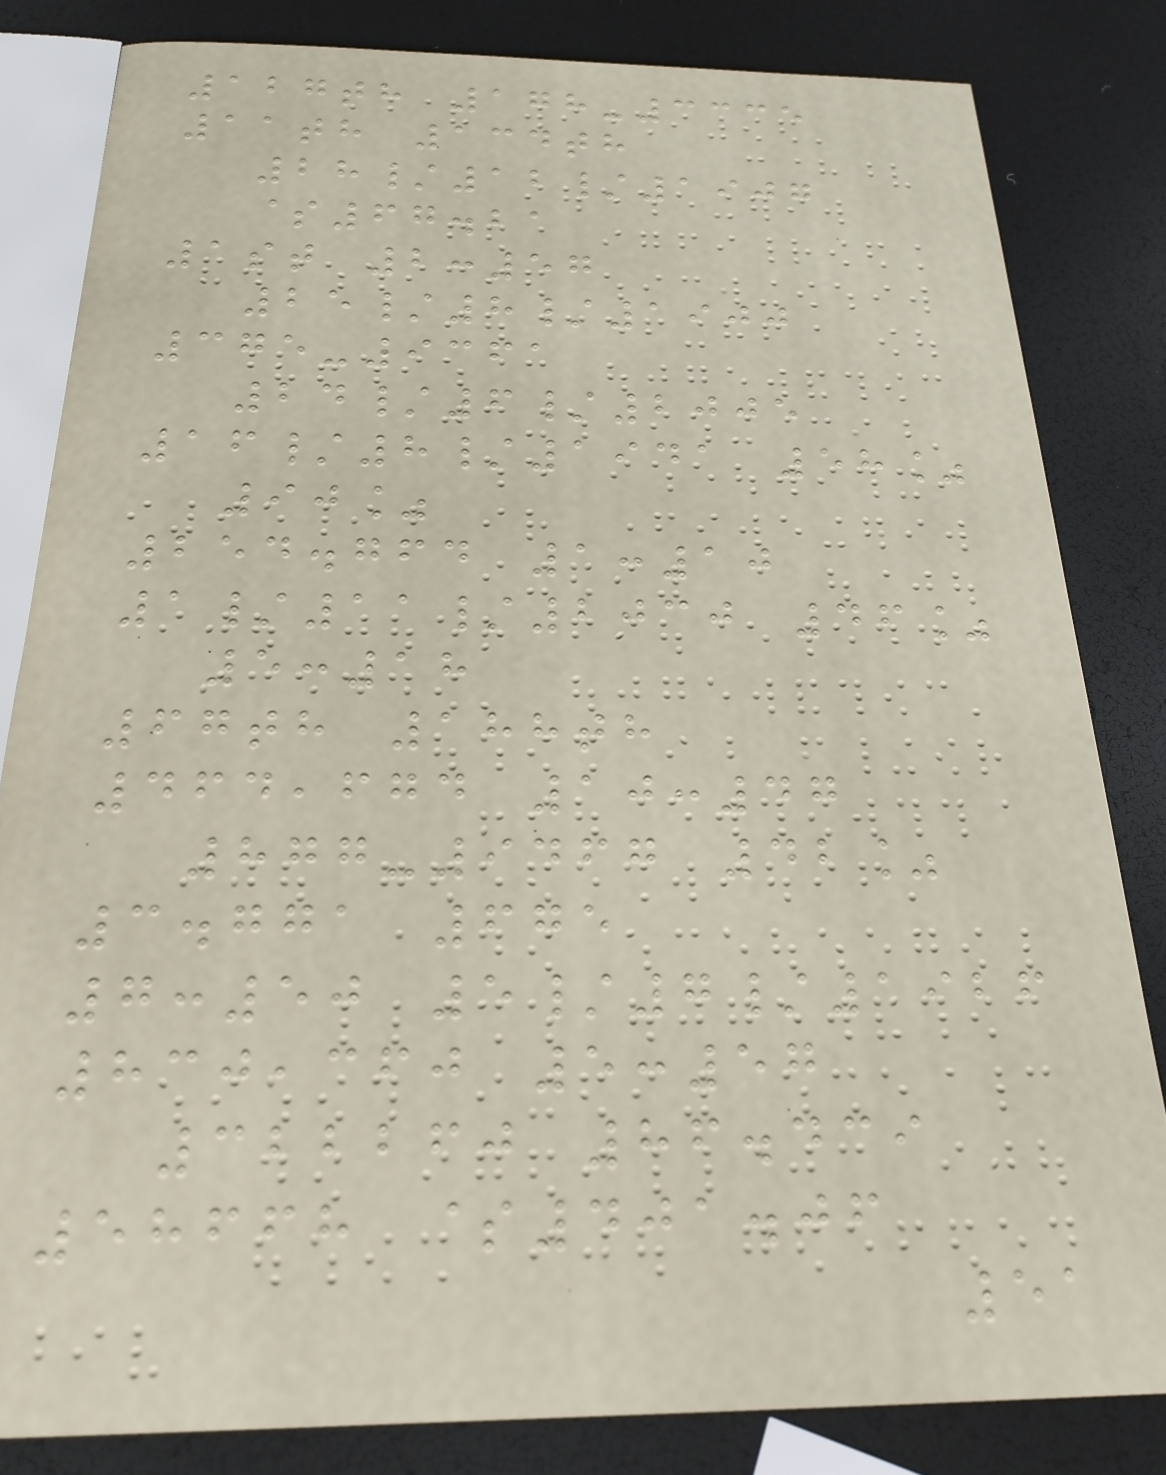127th 178-3335
11th 134th
28/12/1907
$67.21
1st 2:57
25/8/1900
375-9361
24/6/2005
16/8/1941 58%
90%
254.764 1:10
1/11/2030 46%
5:18
67th 188th
464,674 10:47
877-9467 42%
3.771 675
7:50 5/7/1926
830,360 5:57
322260 86.439
58668 $401.06
51
